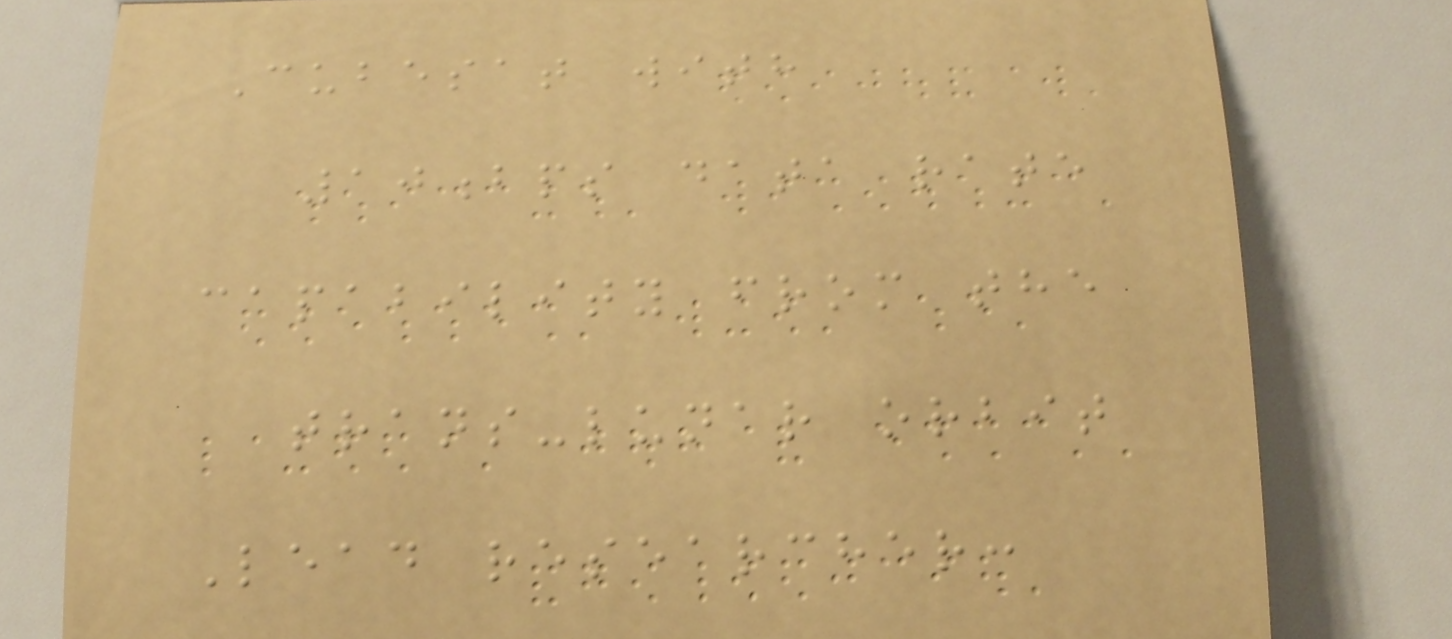Cubesat with
10bps data rate
capability from the
trans-lunar orbit
Lead researcher:
